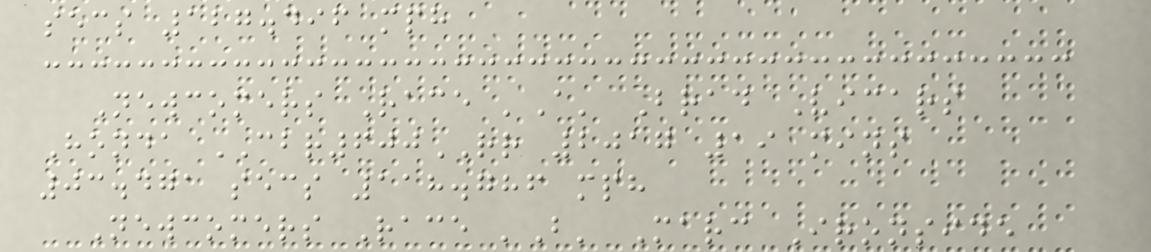secs 127.496 mph
Newcomers Race 'A' Brad Vicars
Honda CBR600RR 2017 19 mins
03.471 secs 118.786 mph
Newcomers Race 'B' Marc Ironside
